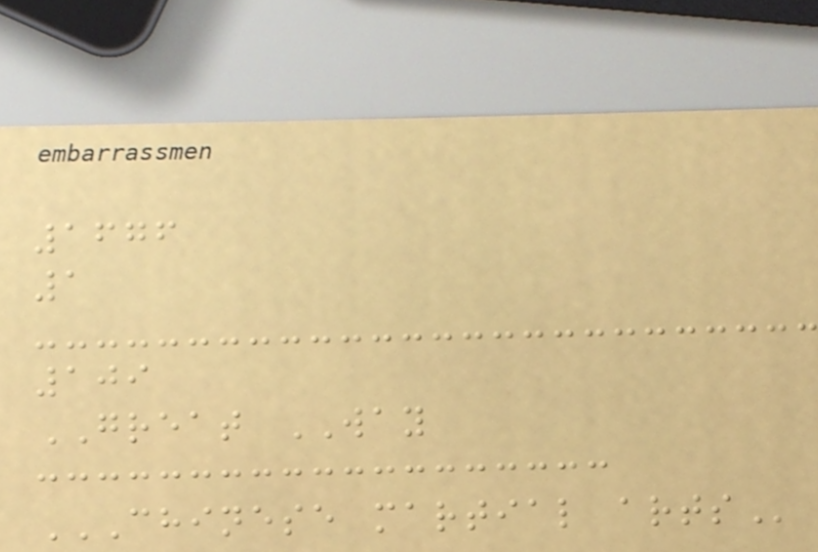1676
1
109
GREAT WAY
CHINESE MARTIAL ARTS
